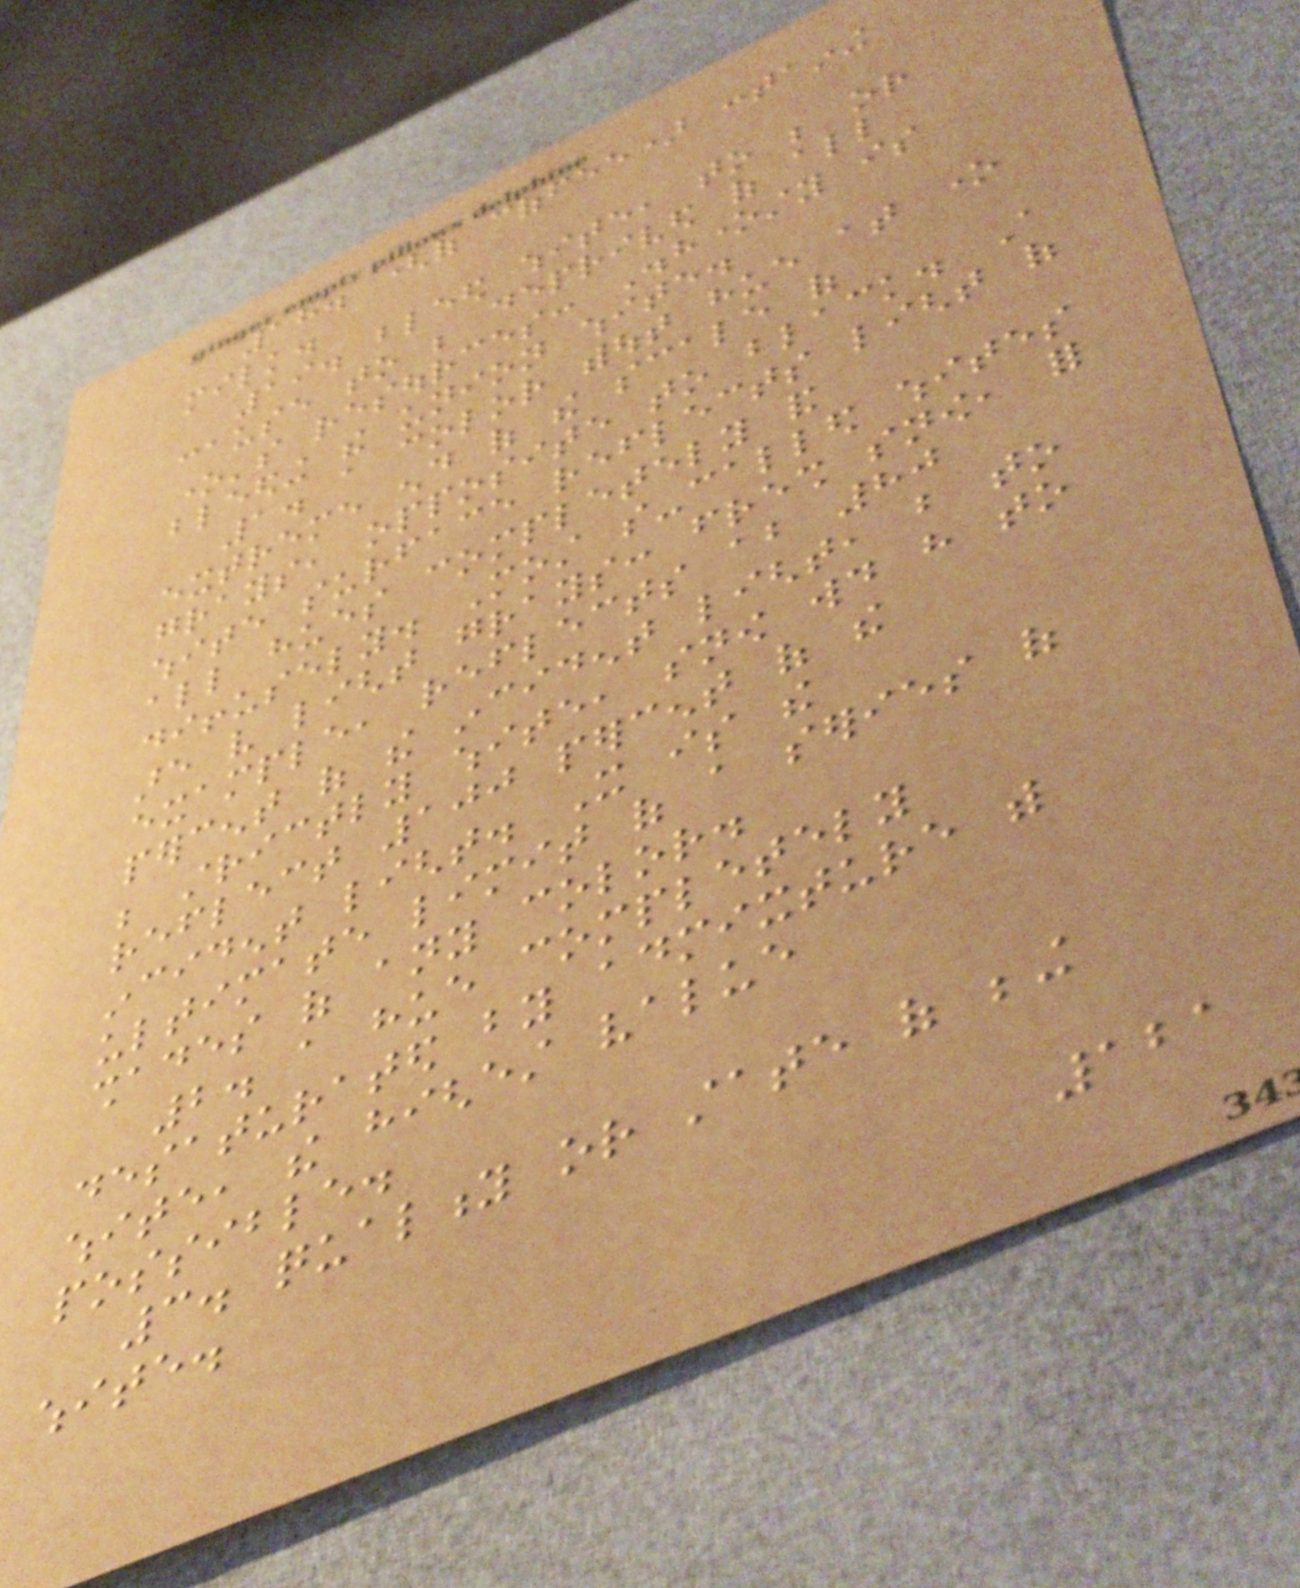18. (of coffee) containing
milk.
19. bleed white, to be or
cause to be deprived of all
one's resources: Dishonesty is
bleeding the union white.
1. a color without hue at one
extreme end of the scale of
grays, opposite to black. A
white surface reflects light of
all hues completely and
diffusely. Most so-called whites
are very light grays: fresh snow, for
example, reflects about 80
percent of the incident light, but to
be strictly white, snow would have to
reflect 100 percent of the
incident light. It is the
ultimate limit of a series of
shades of any color.
2. a hue completely
desaturated by admixture with
white, the highest value
possible.
3. quality or state of being
white.
121
